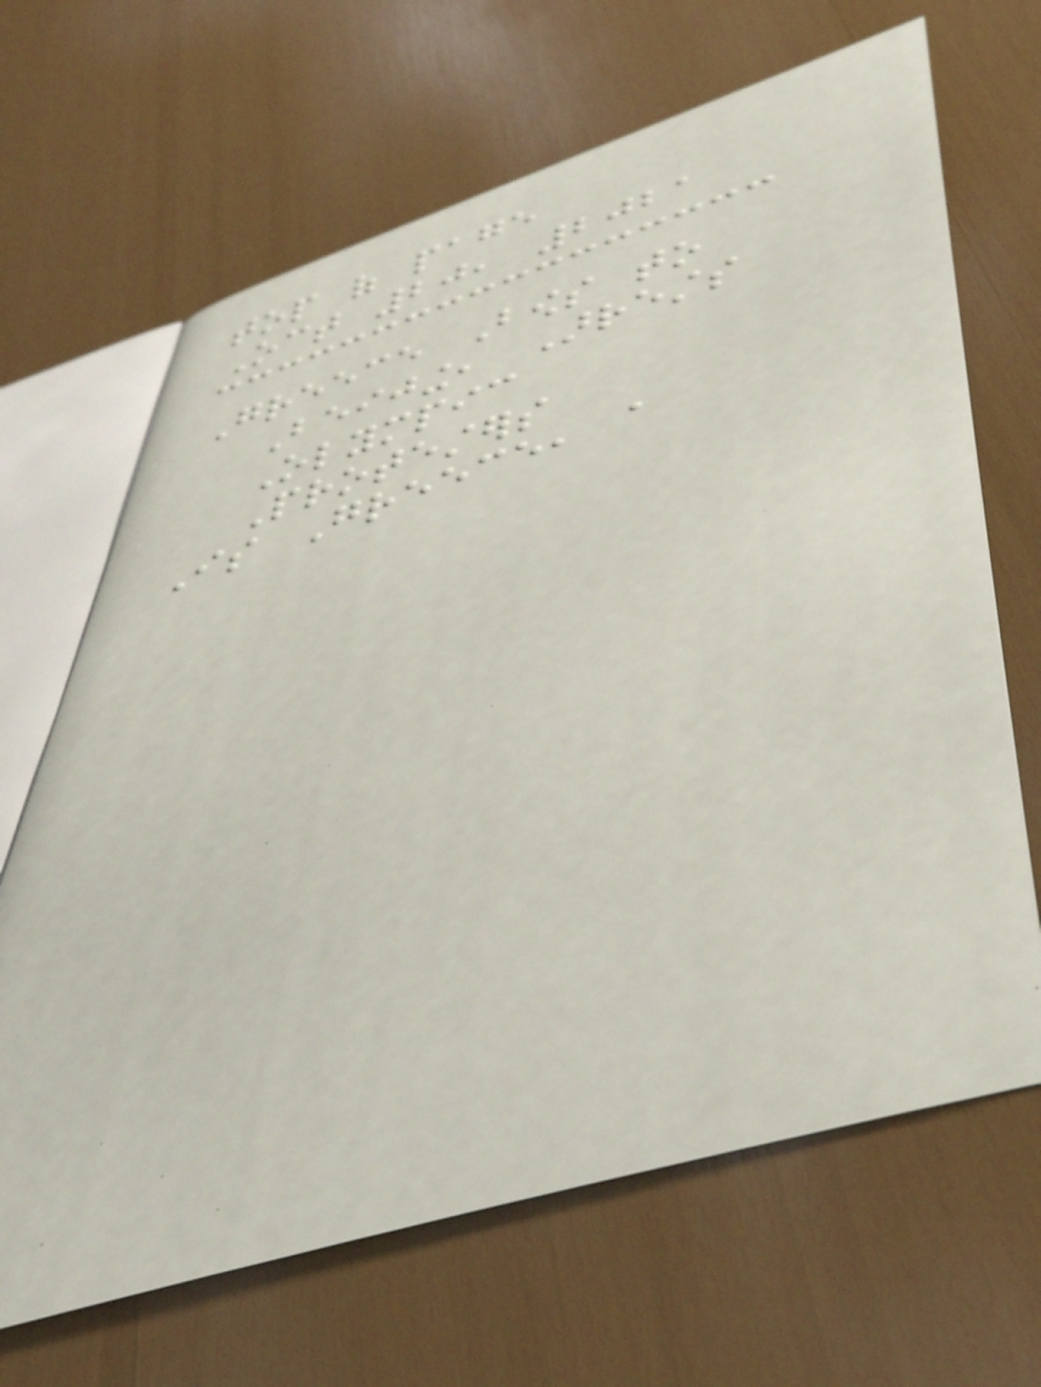top of page
Oct 20, 2021
Greece Bows to
Beijing, Arrests
Olympic
Protesters
Is Greece, a
